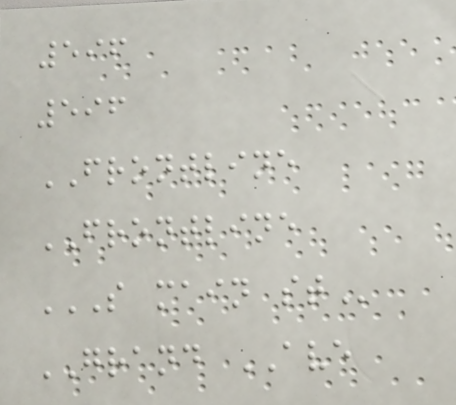596
596
FRONTLINE
FRONTLINE
S MAIN ST
GRAND AVE
